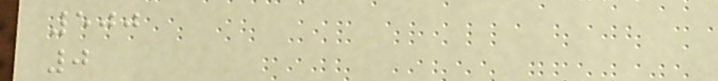500
0
